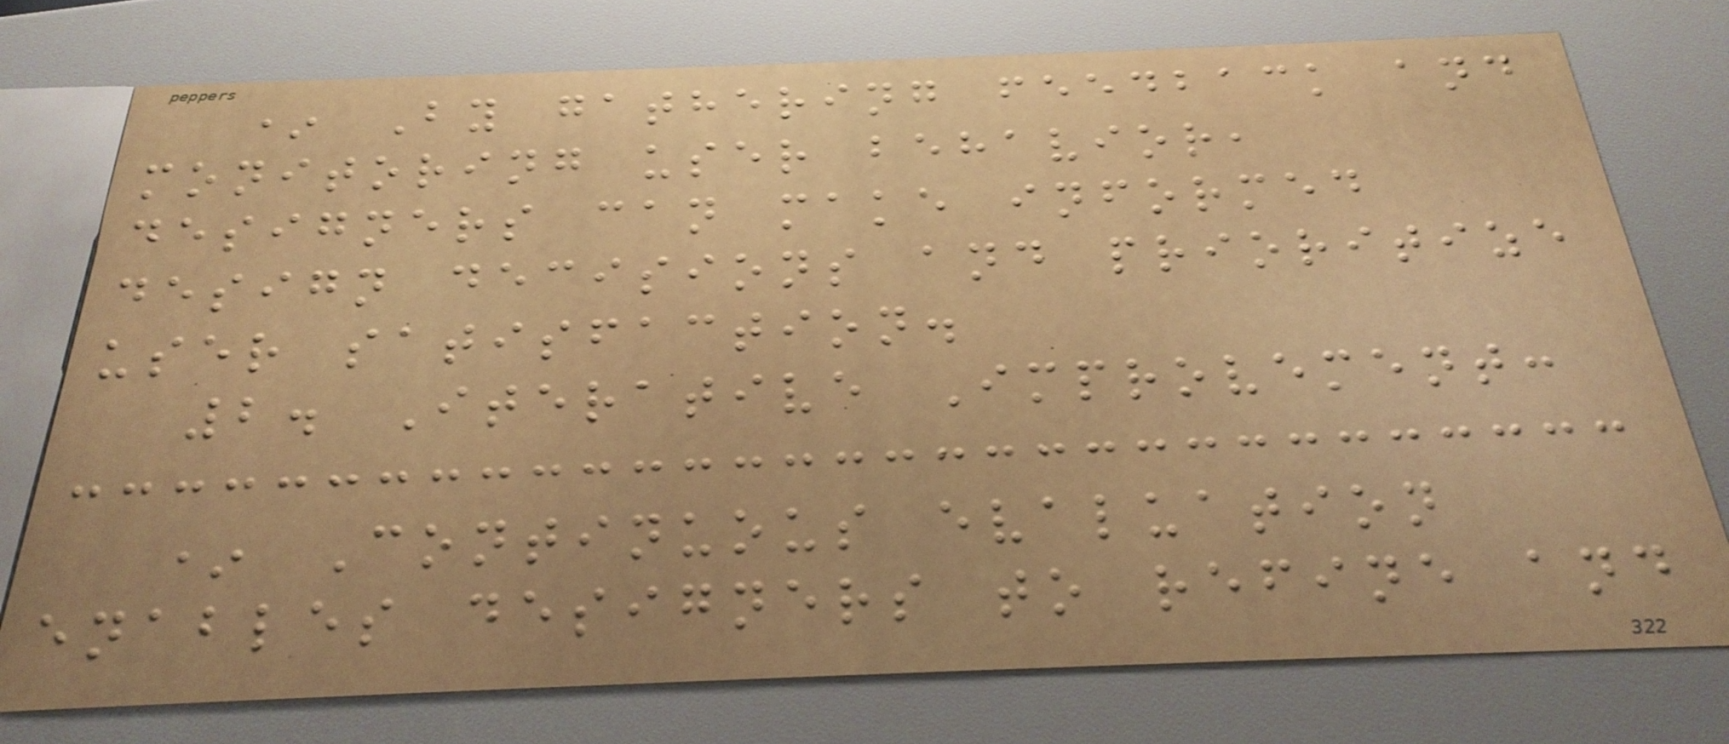* By gathering feedback and
monitoring user behavior,
designers can make informed
design decisions and prioritize
user satisfaction.
2. Iterative Improvement:
* Continuous evaluation
enables designers to refine and
